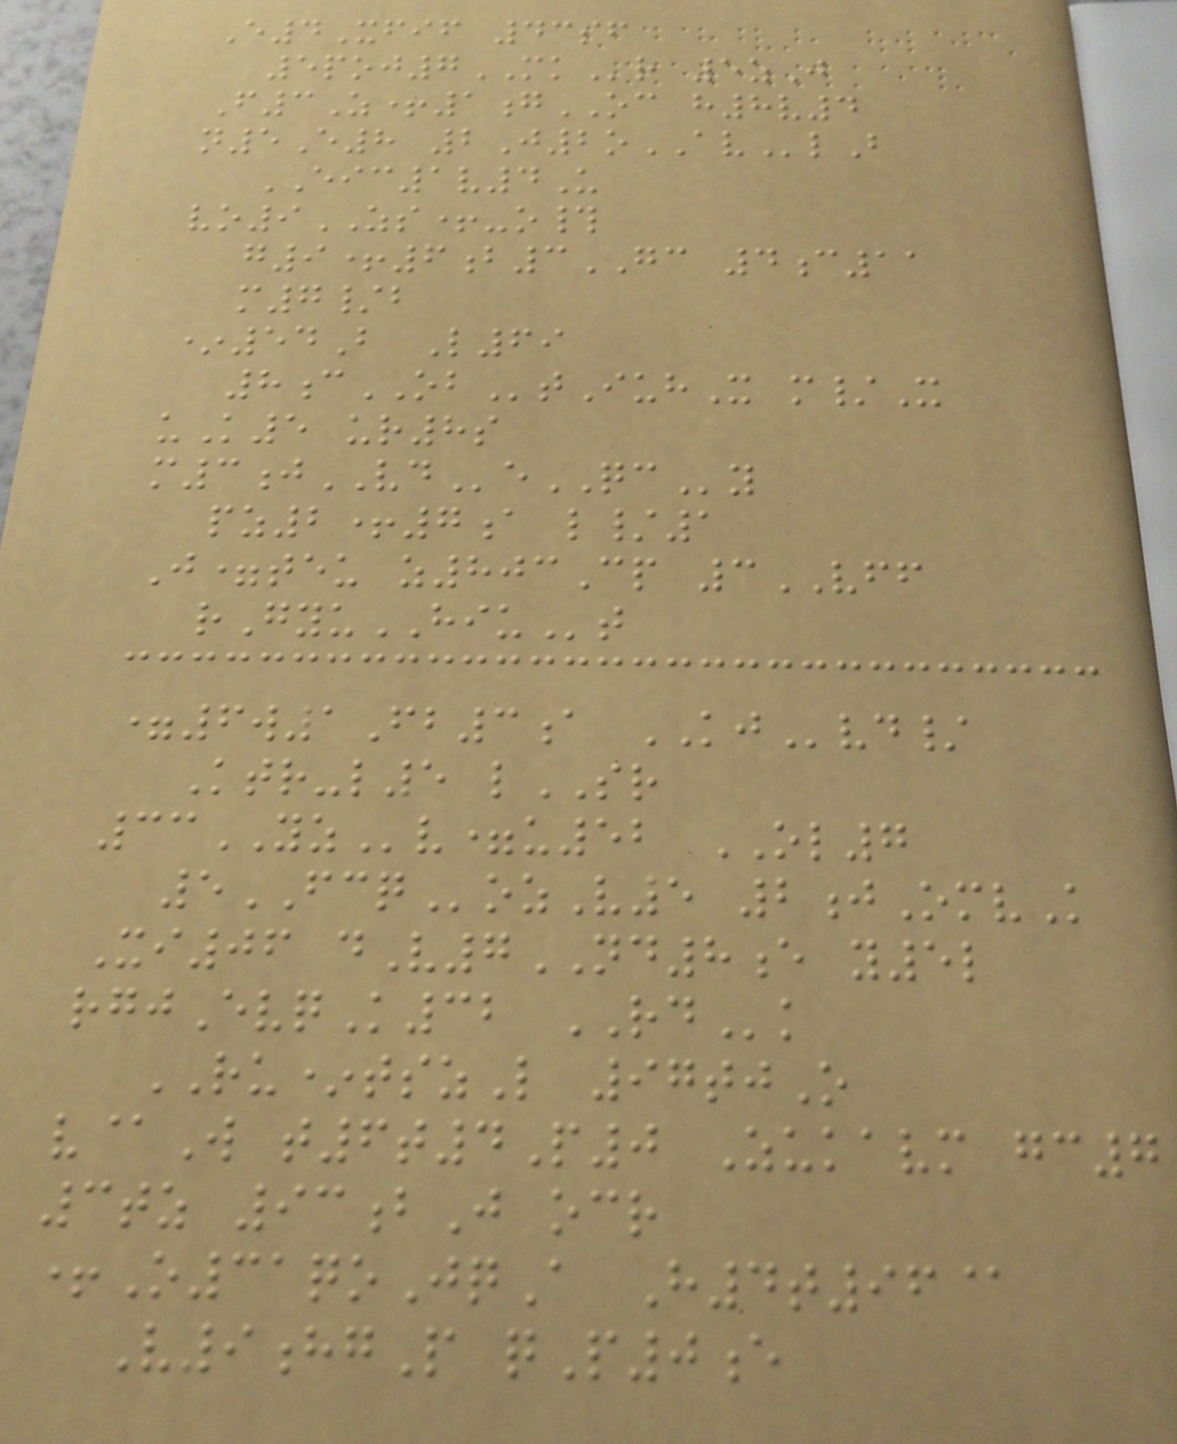E4Xfif 43sf
5poj7MKr 5zJ
F3Z+1gOC h8v4
n5E8 2J2oAVlB
EIC1v4U
vo9ZS+-o#
g9+6b3GC 4c11
m7/b
*54B L69
8cOBtIuhX m/X
uK5 ur8s
m3jVDeQCy
pz2+7a l/1
J=teu z803Cp 3VFF
rGyuHIUt
=6w1Fb3a KJvd/
Ktr-l5 lSR
33YZv=u52 OL7
5FCQozV5 2jOmvK
Xi06 dV7ND8e y5l
rgjEvqK32 RDk
RU*tszL 97tjO
v@W t6t4P0 Zukavm gc7
3tz 93bJ ocr
+O31qoJqA H4t96@
V9hgP qP0e
